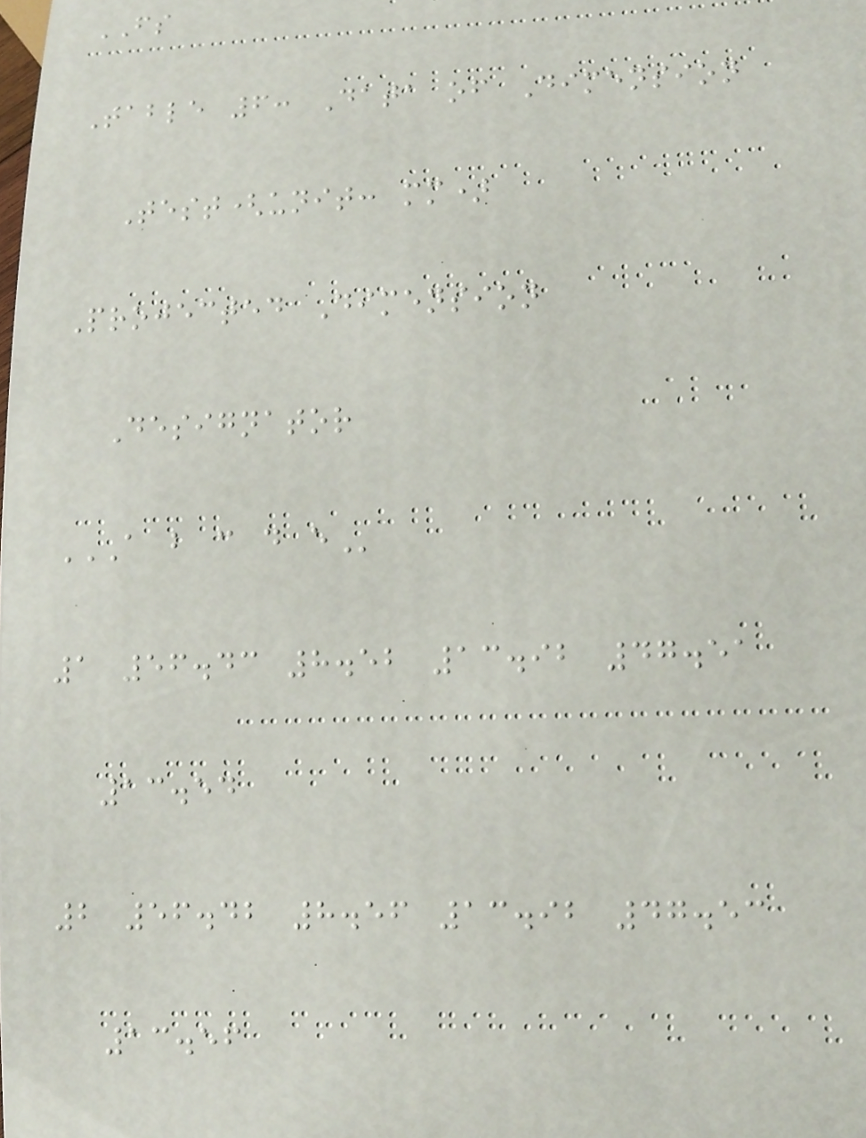FS
Table 6: Data of Dimension
Test(unit: mm)
Projected Dimension
Designator
A B C D E
1 56.43 8.52 13.92 47.51
13.54
2 56.42 8.56 13.92 47.53
13.56
